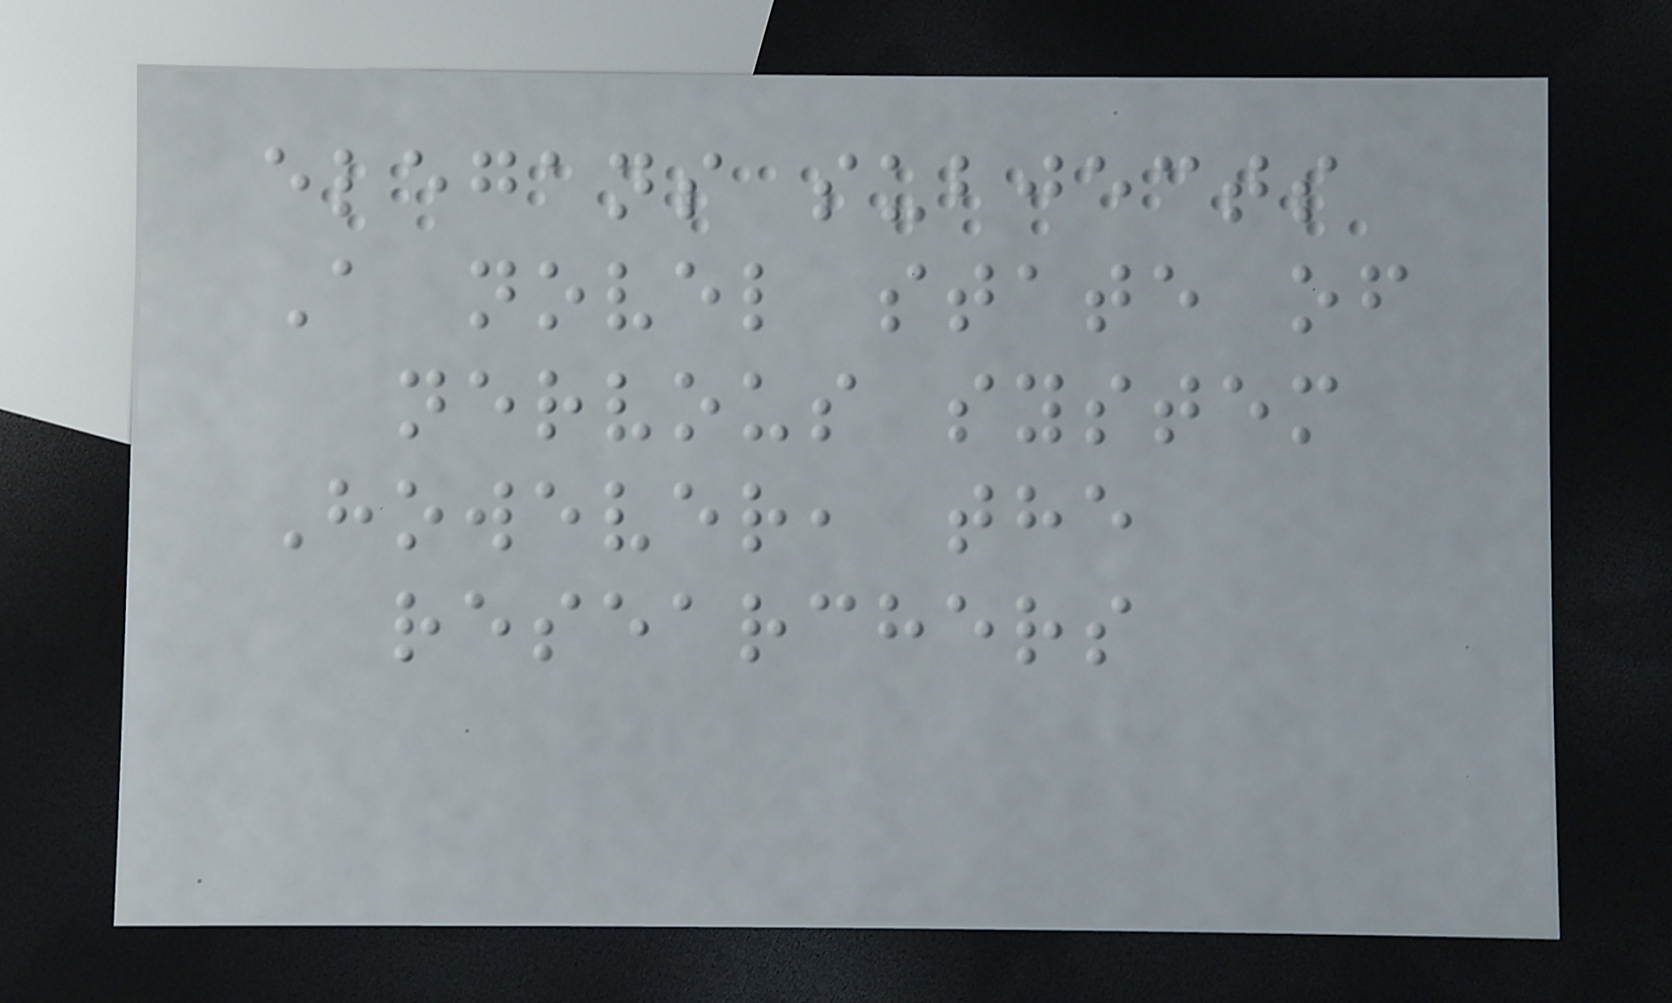elegans subjects
A novel state of
nervous system
However, the
researchers
